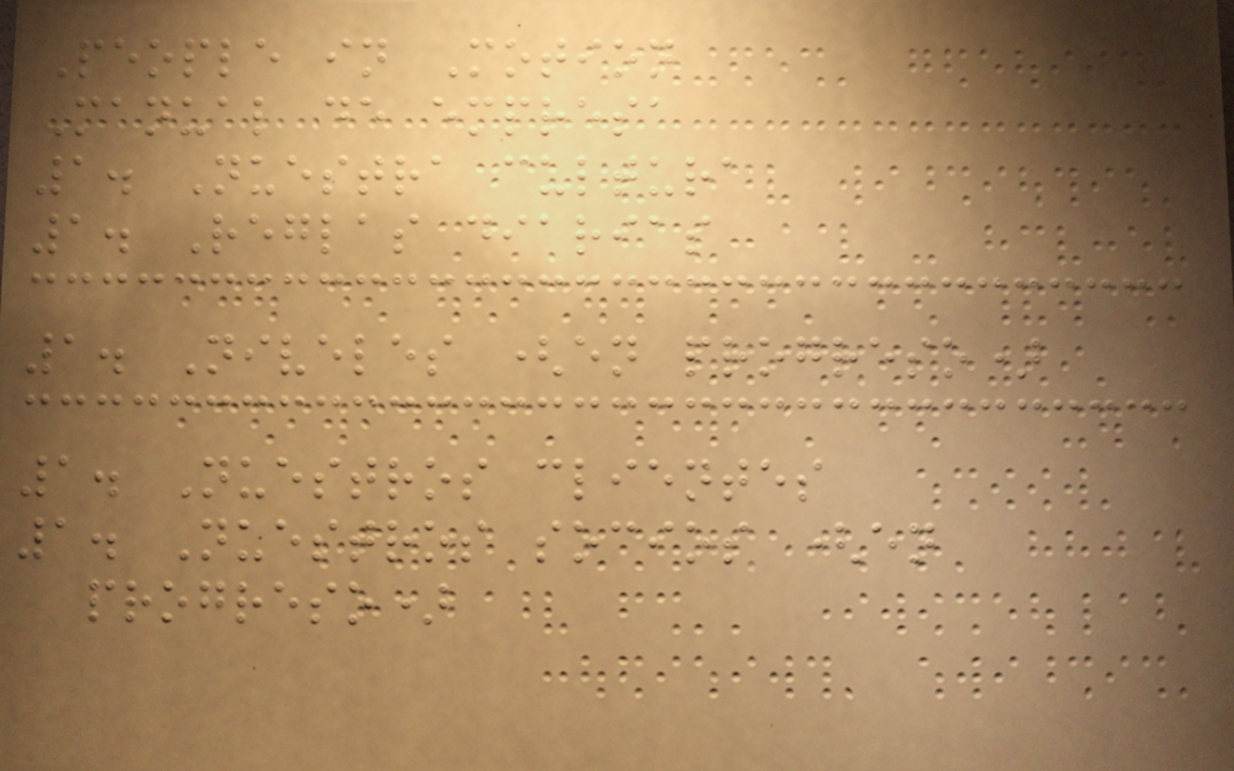People in Motion
Manual de empresa
1. Nuestra cultura
1. Reglas diarias
1. Niveles (en progreso)
1. Nuestros clientes
1. Nuestros socios (en
progreso)
